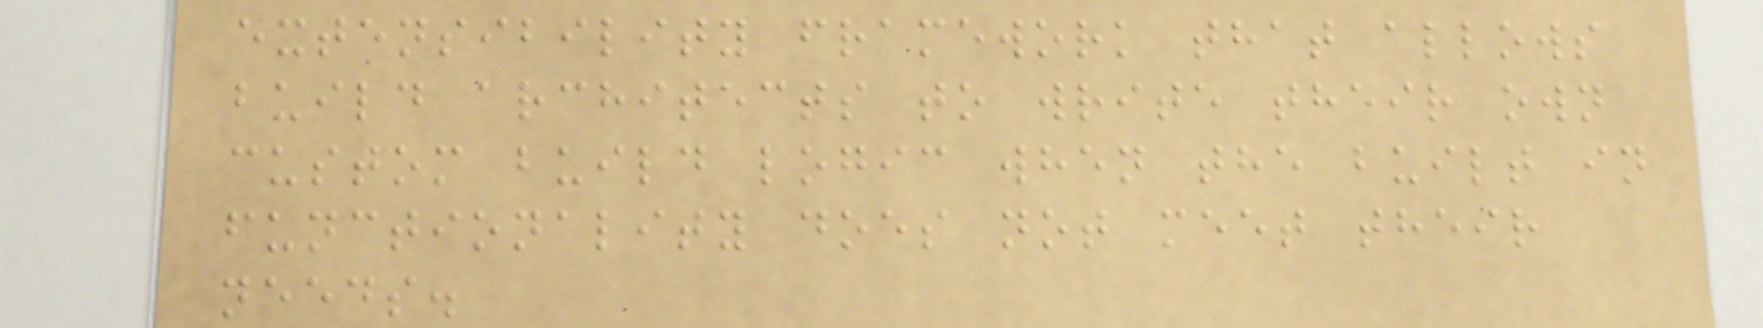extensibility framework that allows
build architects to write their own
custom build logic when the built in
functionality does not meet their
needs.
